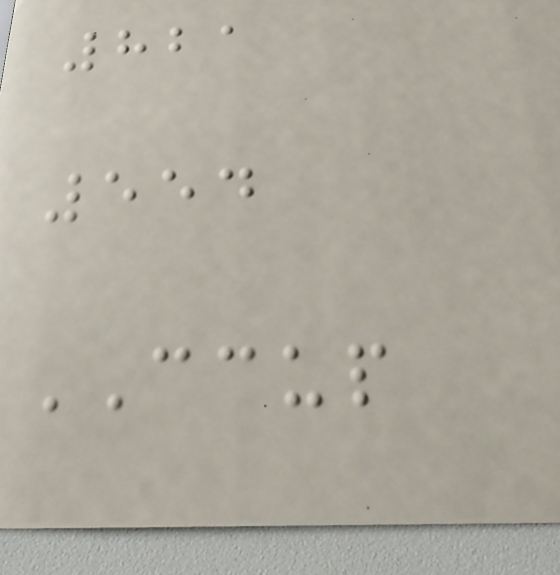821
554
CCUP
